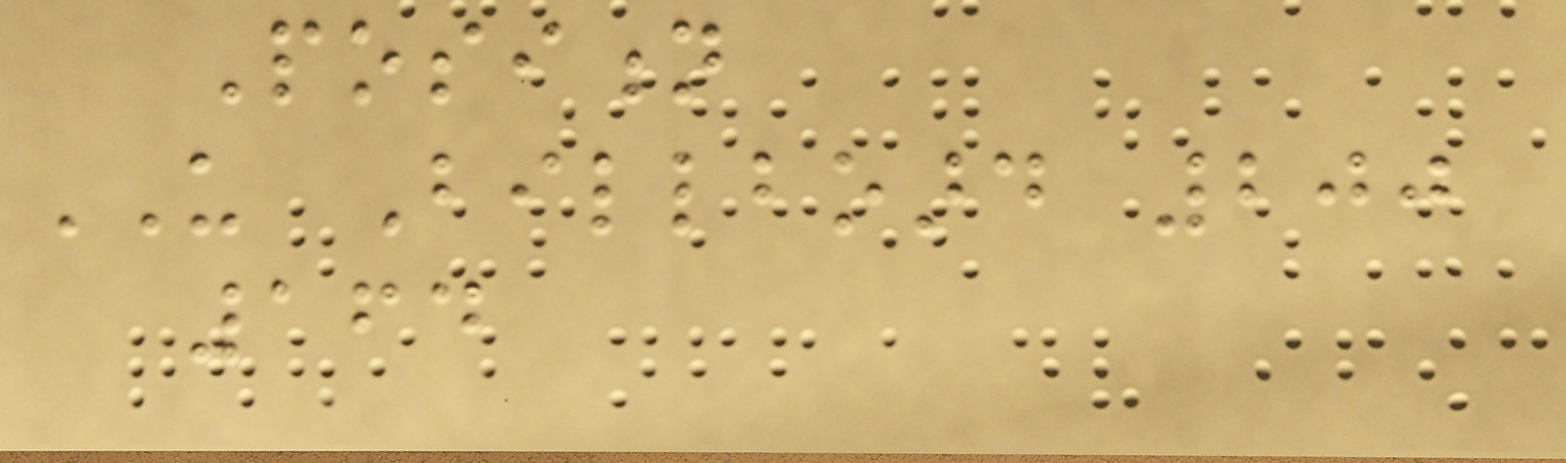Position
US Billboard 200
164
